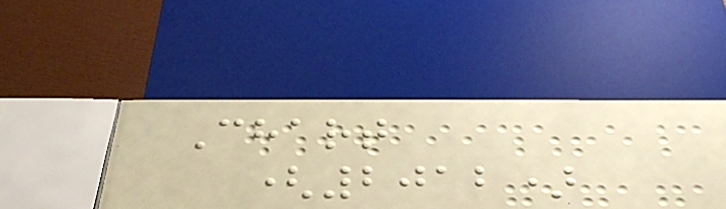Chart
(2012)
